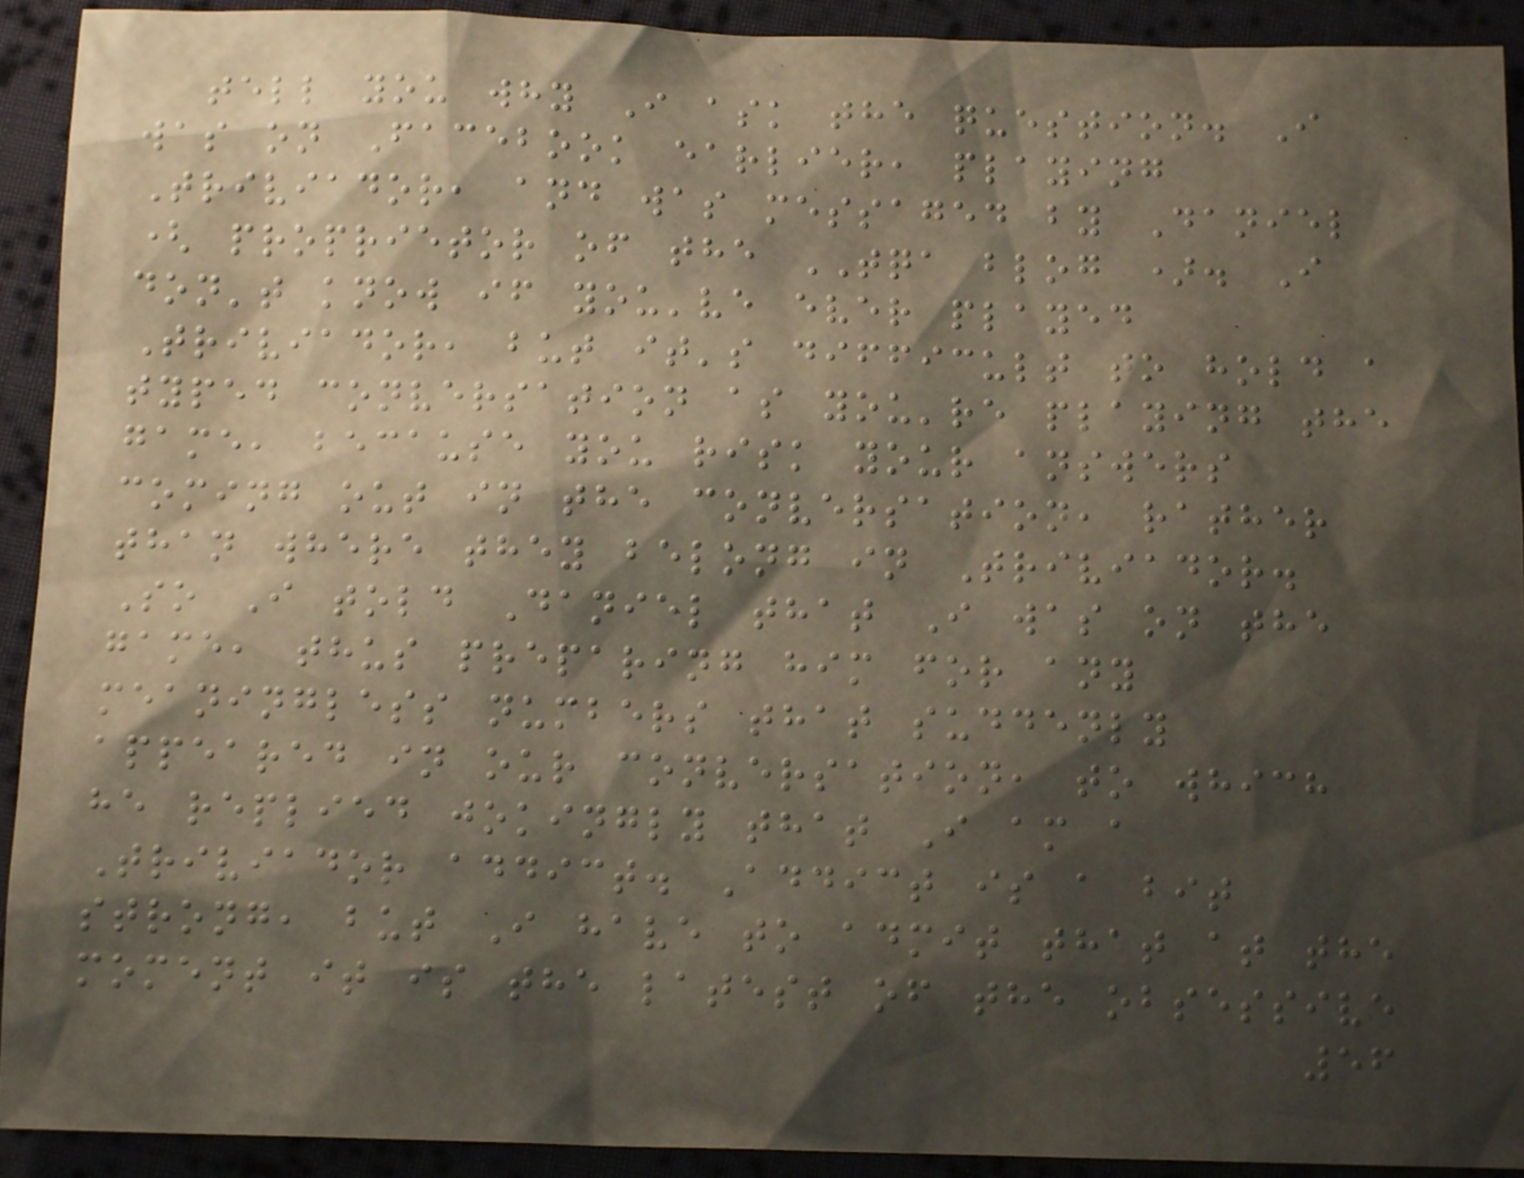tell you why I ask the question. I
was on Facebook earlier, playing
Triviador, and was messaged by Daniel
( proprietor of the TQA blog ). I
don't know if you've ever played
Triviador, but it's difficult to hold a
typed conversation as you're playing the
game, because you risk your answers
coming out in the conversation, rather
than where they belong in Triviador.
So I told Daniel that I was on the
game, thus preparing him for any
meaningless numbers that suddenly
appeared in our conversation, to which
he replied jokingly that I am a
Triviador addict. Addict is a bit
strong, but I have to admit that at the
moment it is the latest of the obsessive
56
